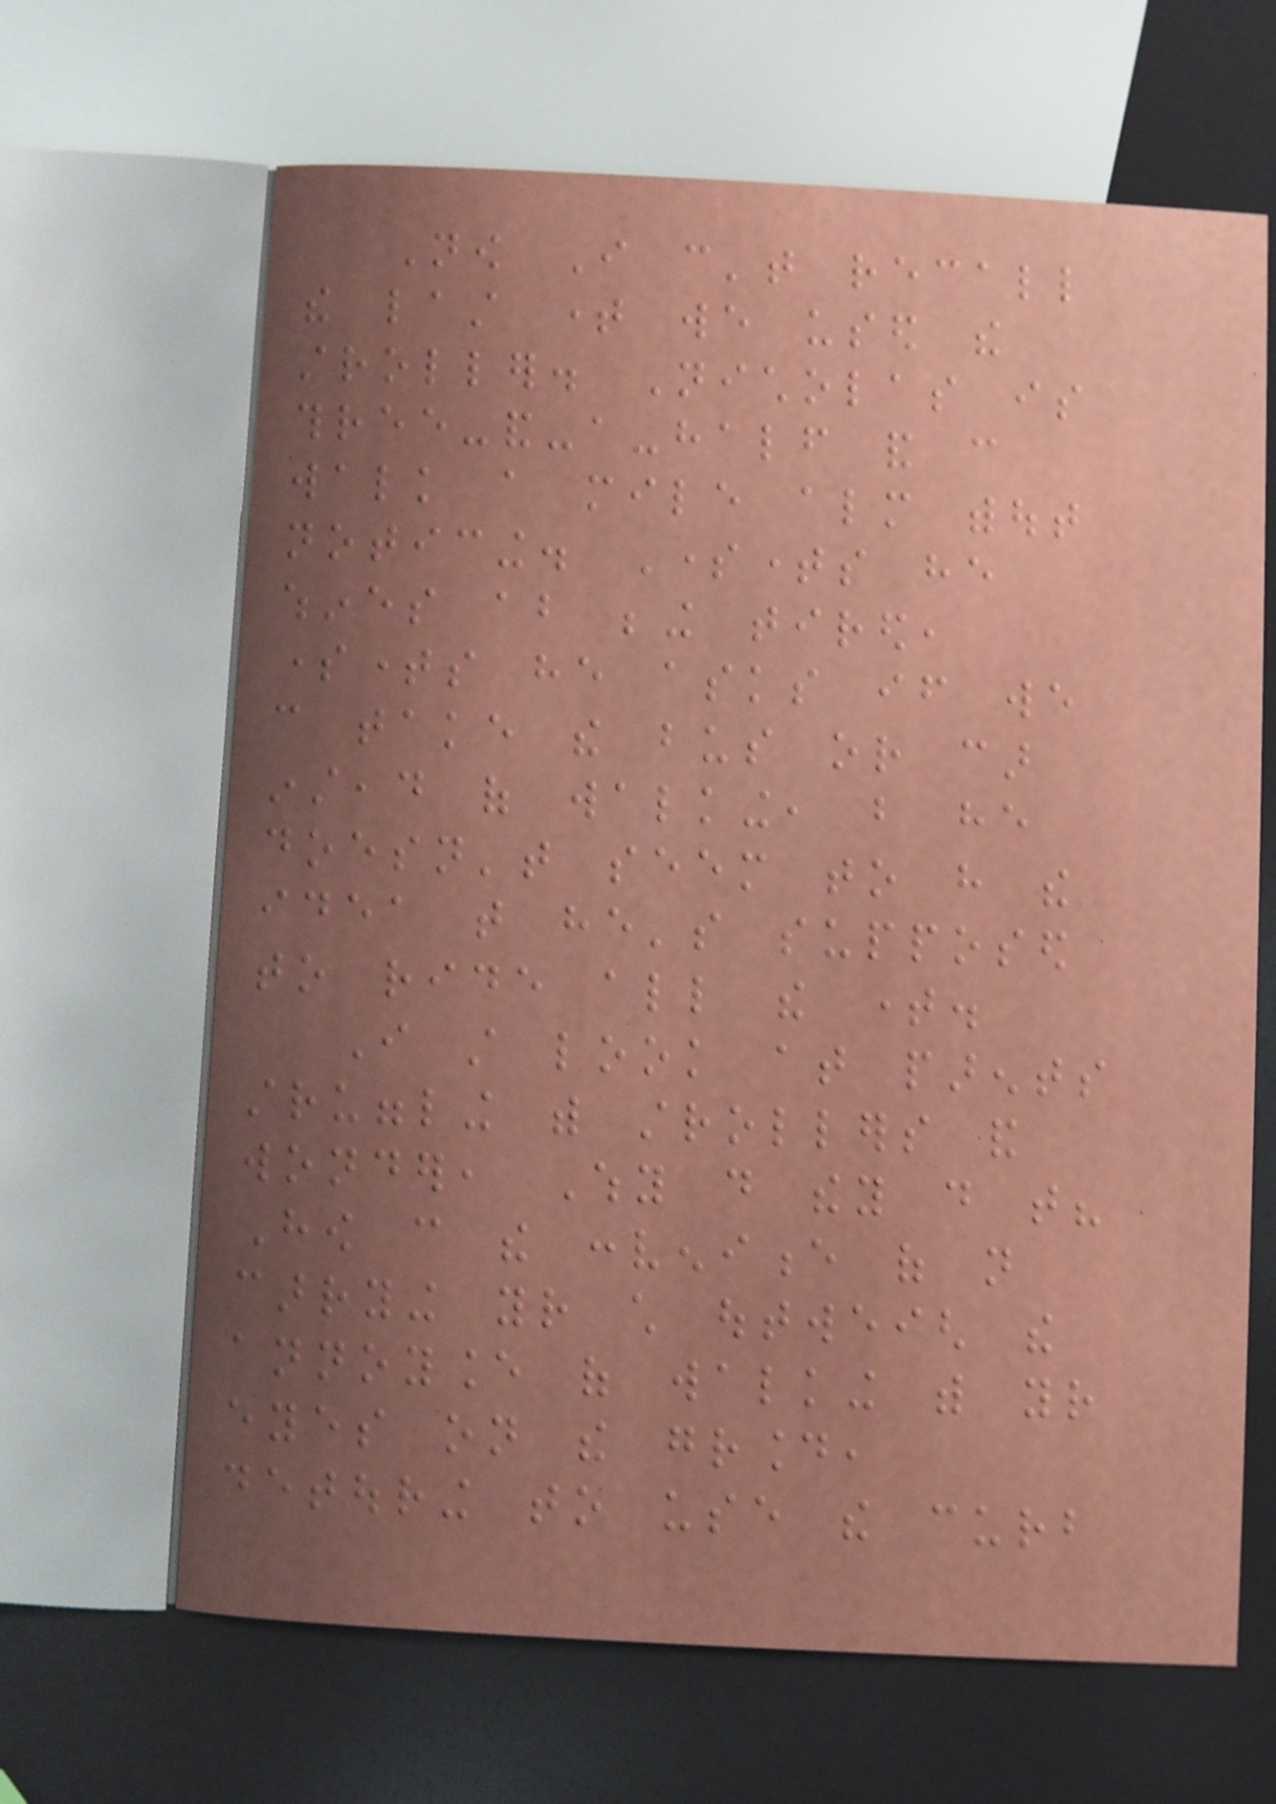Now I can't recall
the last time we used the
stroller. Nicholas is
three-and-a-half and can
walk a mile almost without
noticing. Sometimes he
whines about being tired,
sometimes he asks if we
can take the bus or car
instead of walking, but he
doesn't seem to have the
idea that he's supposed
to ride all the time.
I still look at parents
struggling with strollers and
wonder, Why do they do that?
How can the convenience of not
carrying your child outweigh the
annoyance of walking with your
eyes on the ground,
detouring to use the curb
